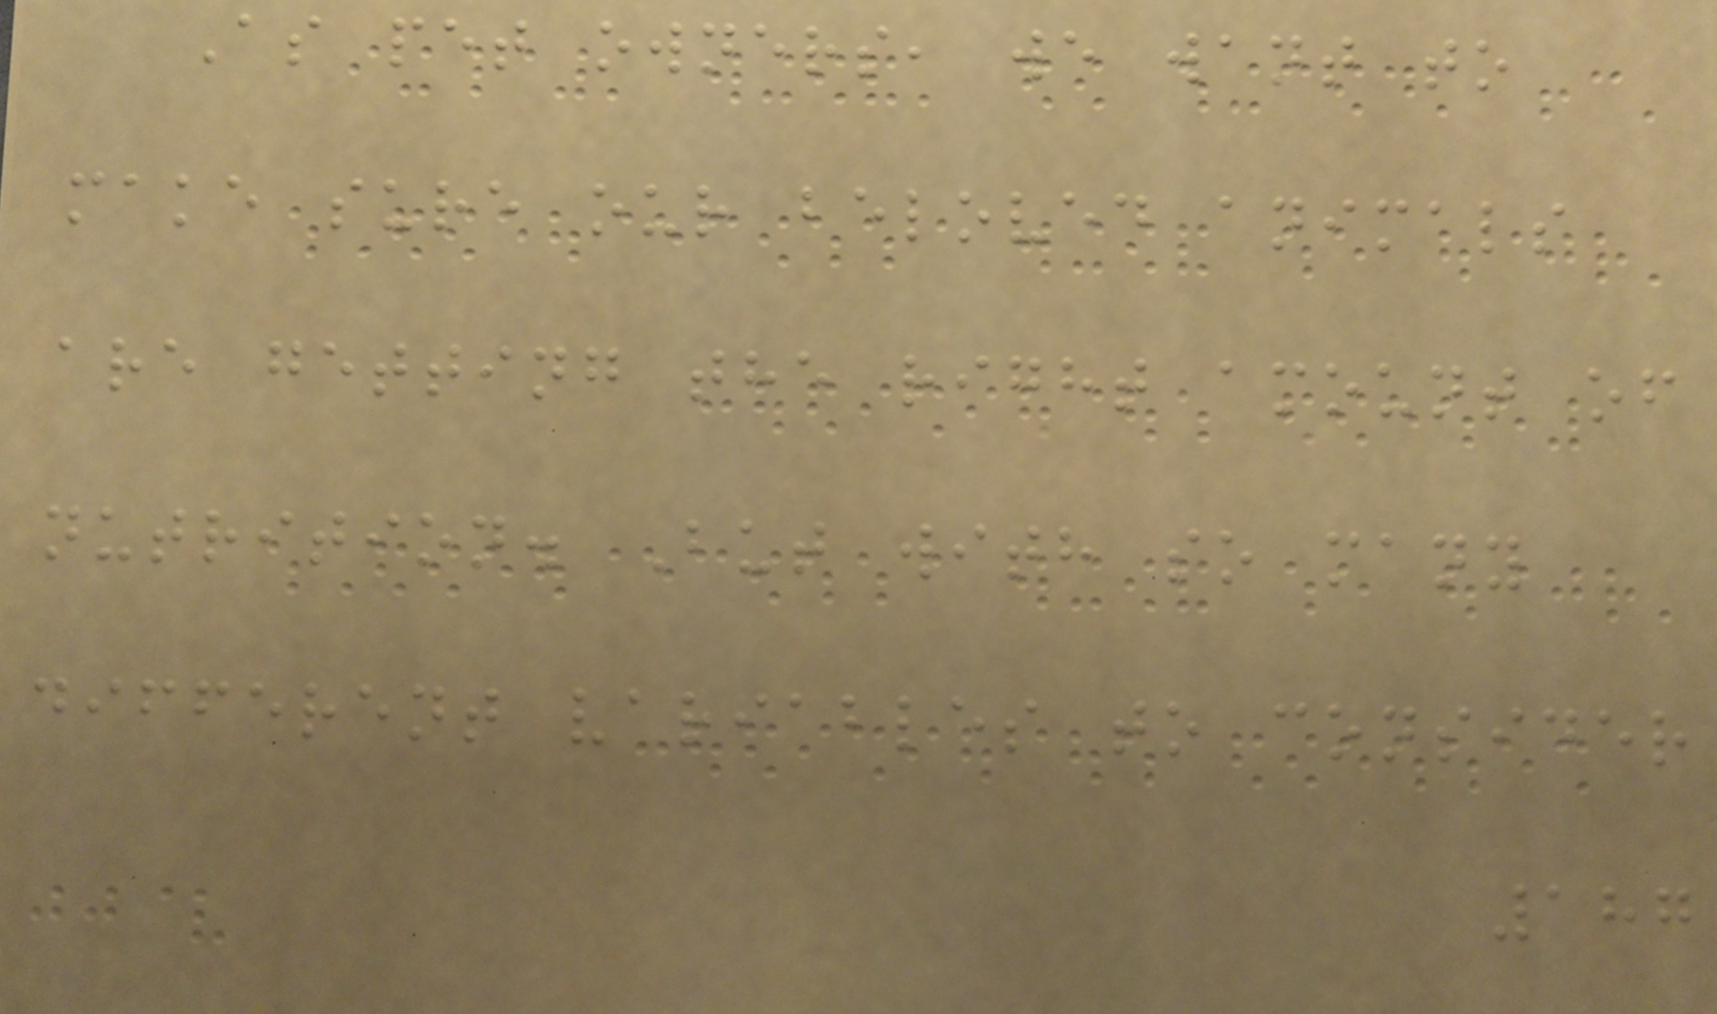As pet owners, we want to
make sure our beloved animals
are getting the right amount of
nutrition. But with so many
different variables to consider
187
